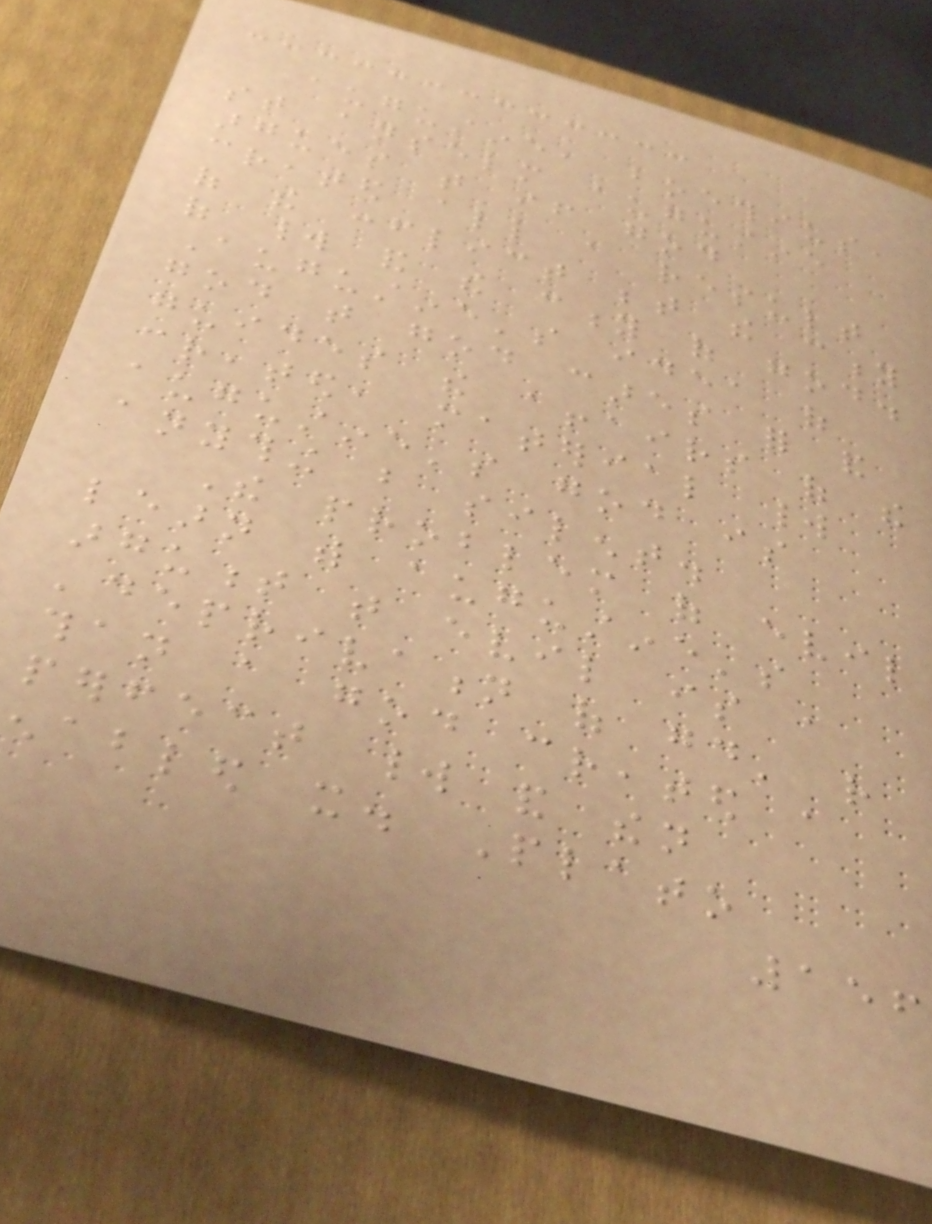augustine, boethius,
st anselm augustine
argues that if god
created all a result
of the conflict between the city
of world and the city of god.
Augustine's idea of
god that god cares for and
guides the affairs of the
created, material world
augustine's god is
anything but silent.
The problem of evil
learn with augustine's
argument that evil is a
'deprivation of good' rather
than a god created a
perfect world and then
enabled it. Plato
156
